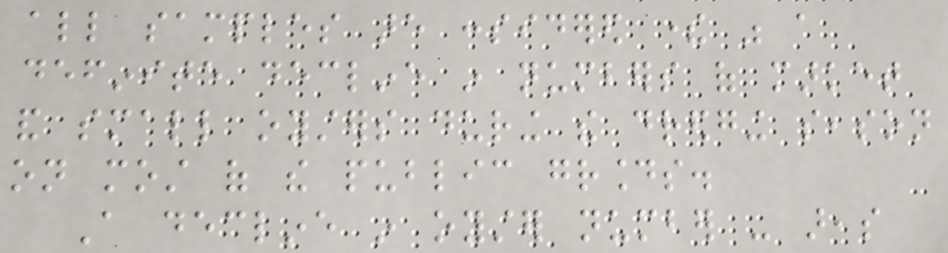all samples are considered there was a
definite decline in numbers of market
and small oysters during the dredging season
on most of the public grounds.
A decline in oyster number - areas
